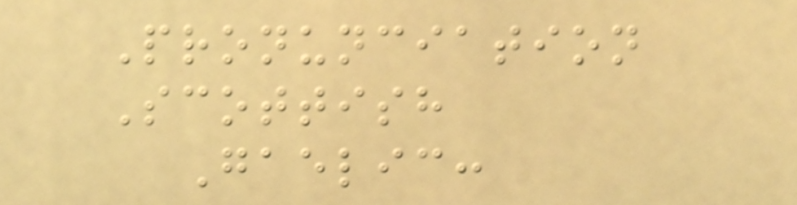Pronunciation
Scottish
Gaelic:
